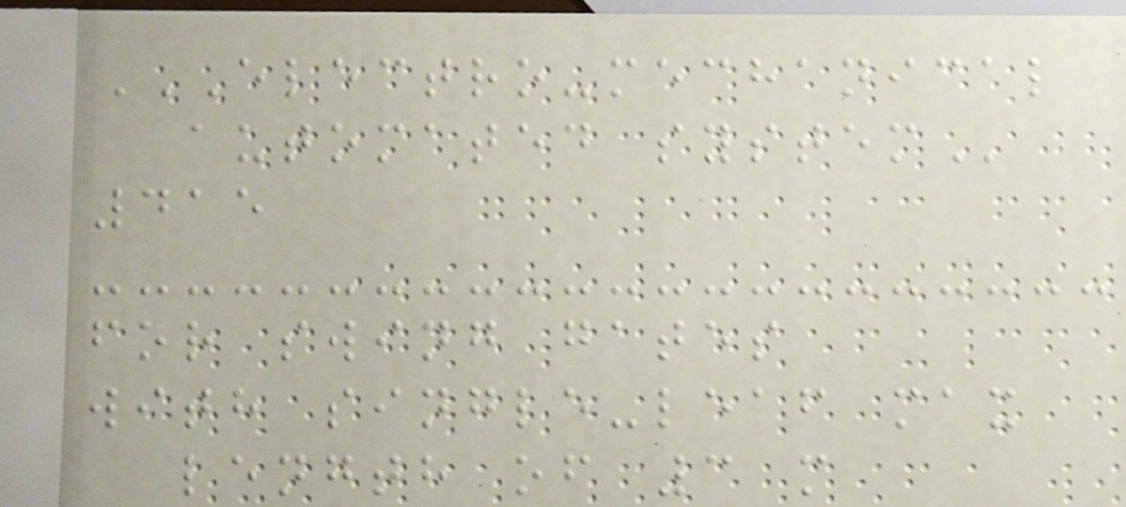ELECTRO-MECHANICAL
AUTOMATED SYSTEM
415
for swing gates
with single-leaf max
length of 3 m
